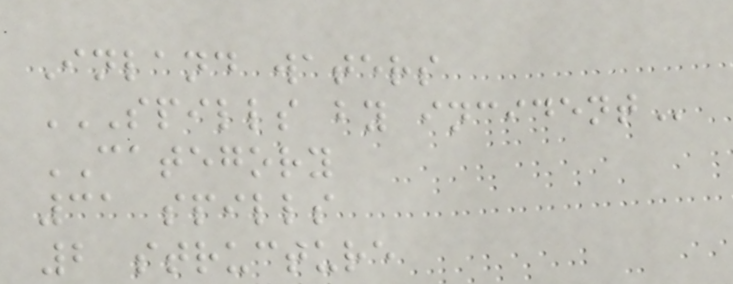Inland waters
SPILLS BY INCIDENT
CATEGORY
31 spills
2 structure
